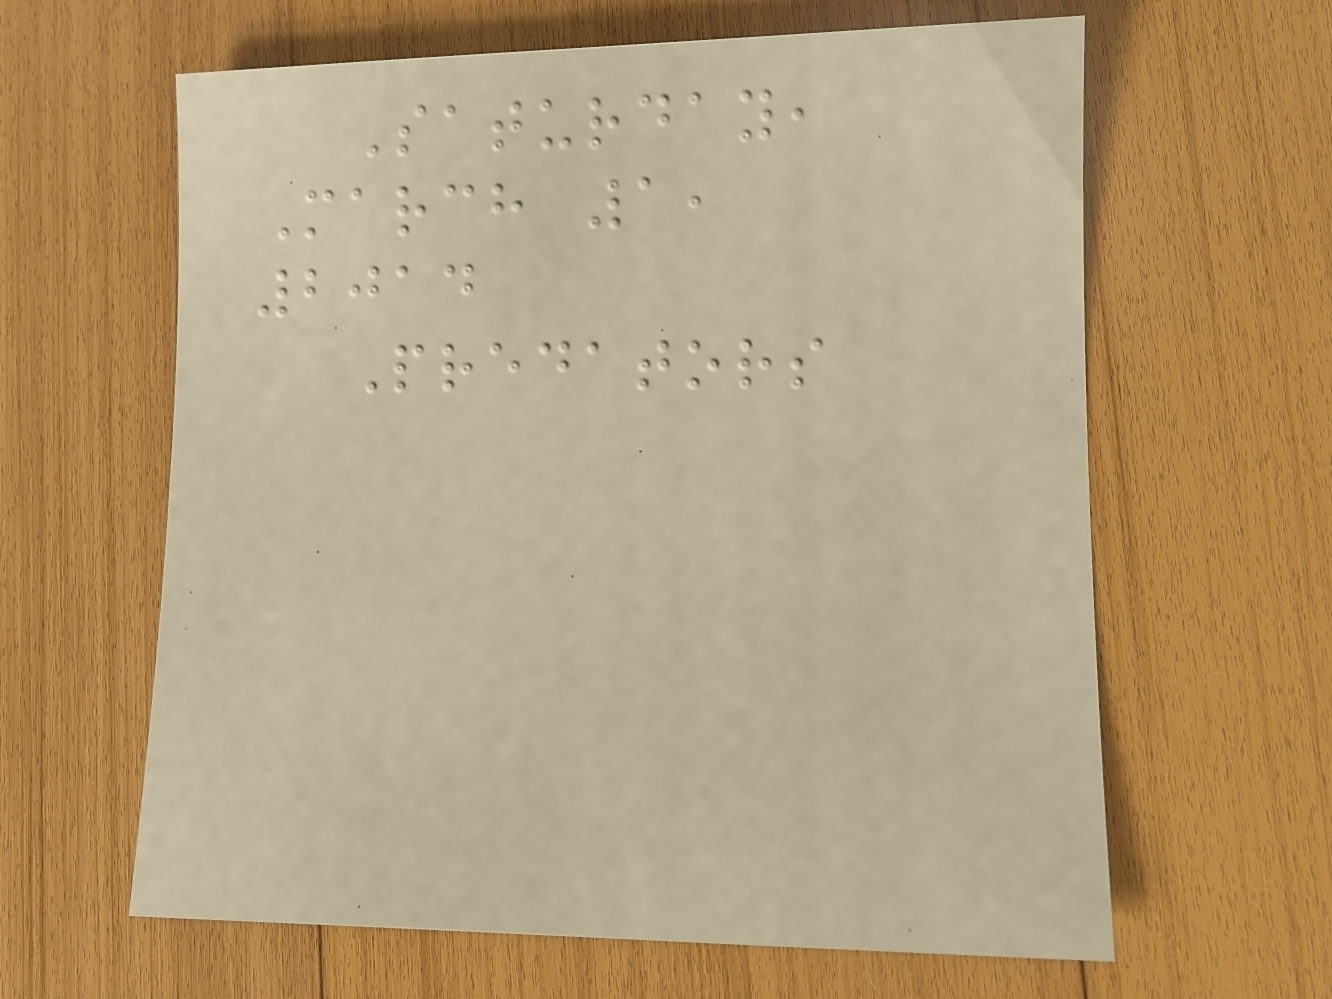Saturday,
March 1,
2014
Predators
